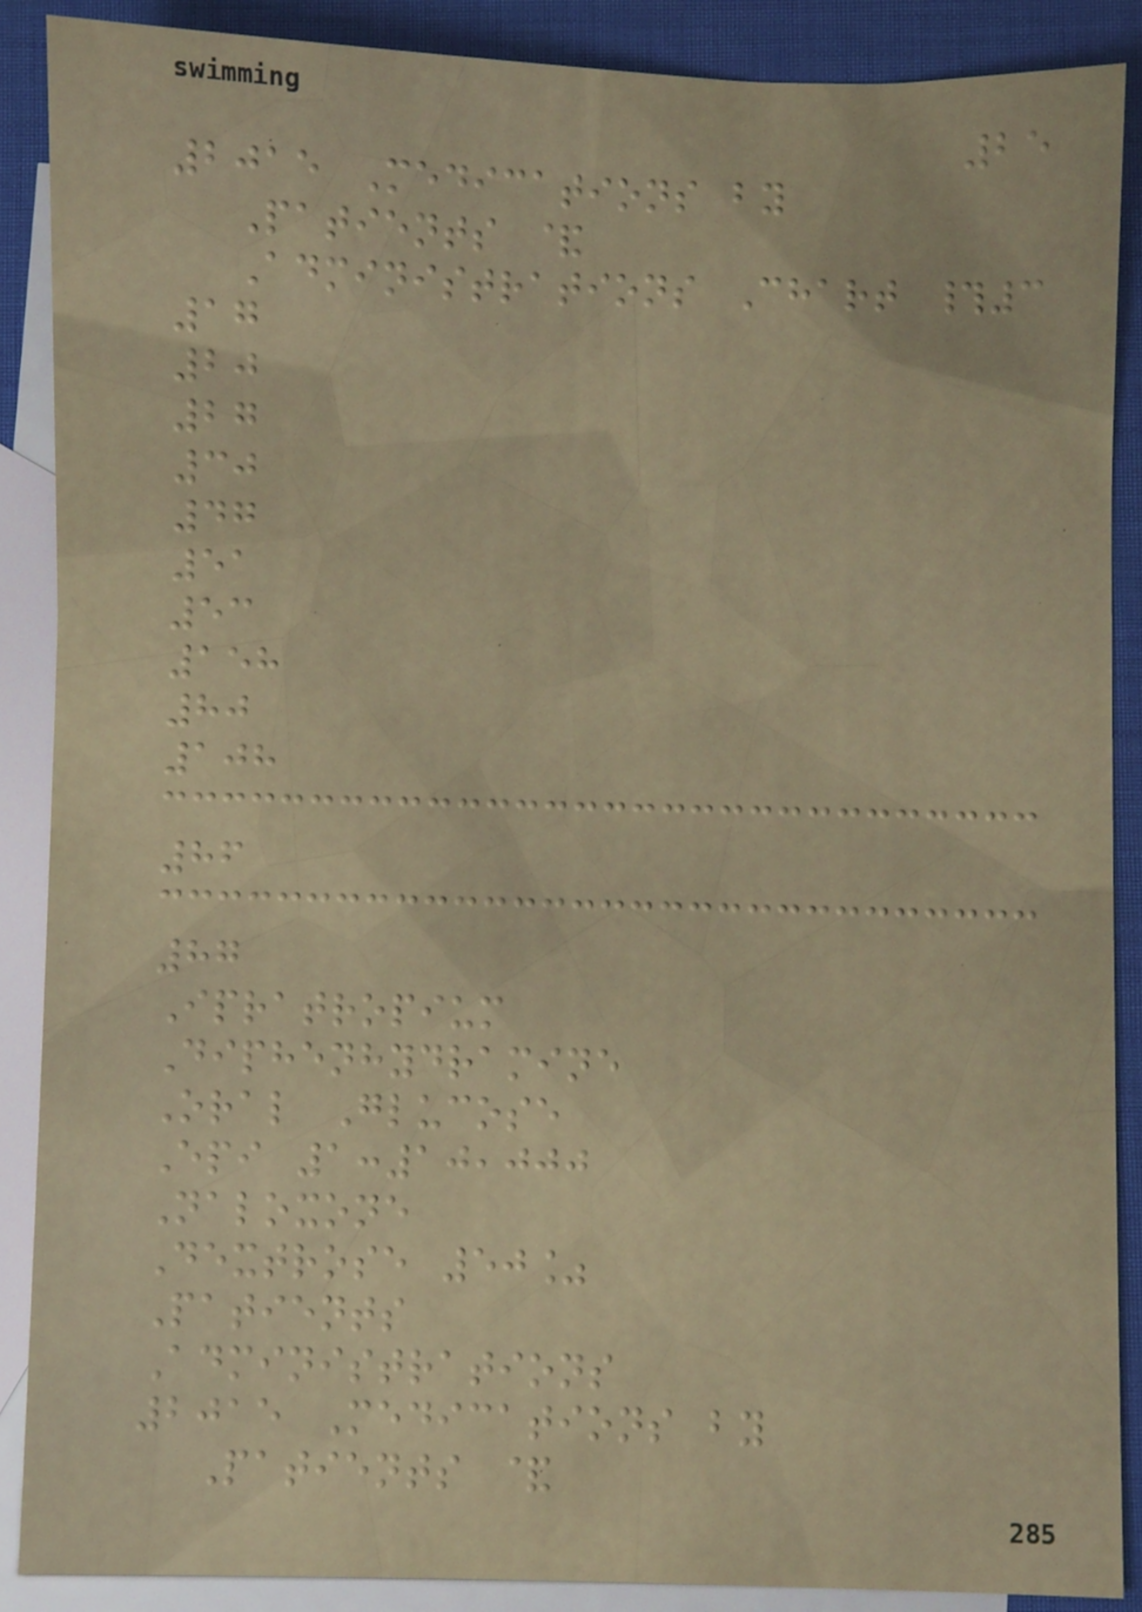25
2015 Medications by
Patients &
Administrations Chart #3
17
20
27
30
47
51
53
158
80
108
86
87
Ipratropium
Diphenhydramine
Oral Glucose
Epi 1:10,000
Naloxone
Dextrose 50%
Patients
Administrations
2015 Medications by
Patients &
